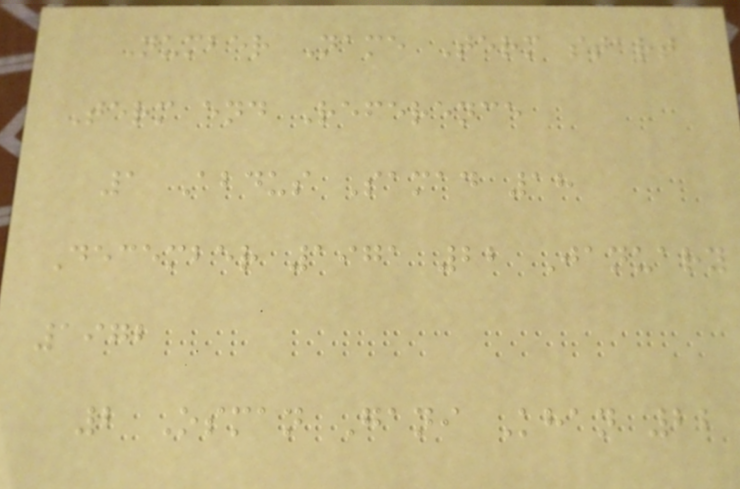Number Name Term start
Term end Reference
1 Abdus Samad 18
December 1971 22 January
1972
2 Osman Gani Khan 22
